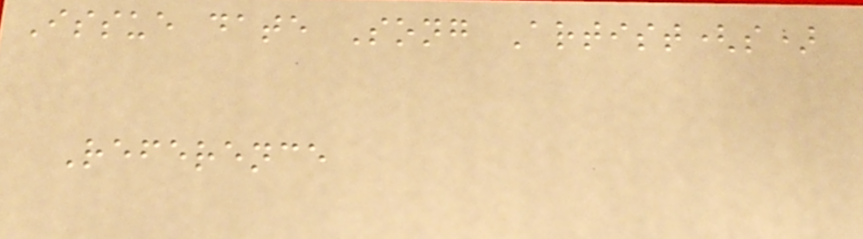Issue date Song Artist(s)
Reference
